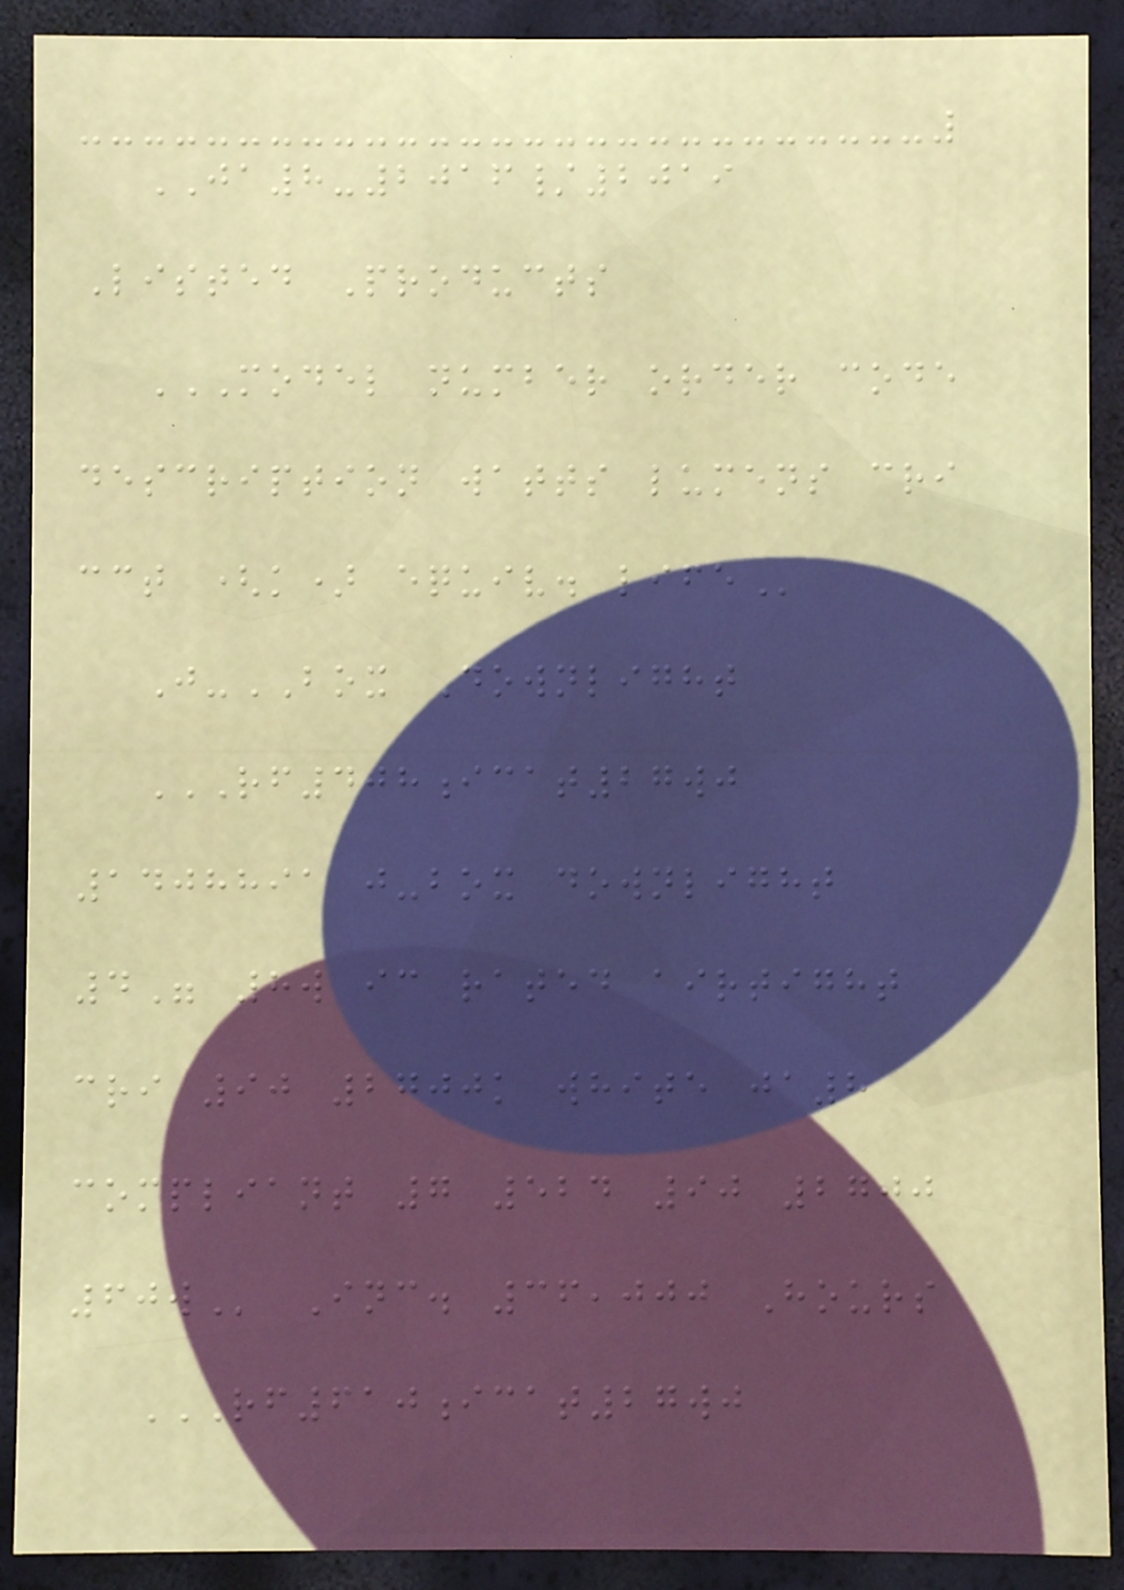JA8-2016/2019
Listed Products
MODEL NUMBER ORDER CODE
DESCRIPTION WATTS LUMENS CRI
CCT (K) EQUIV. LIFE
J-BOX Downlight
RF408ICAT27WJ
1408891 J-BOX DOWNLIGHT
4" 8W IC RATED AIRTIGHT
CRI 90 2700K WHITE JA8
COMPLIANT 7 524 90 2700
60W Inc. 36,000 Hours
RF610ICAT27WJ
